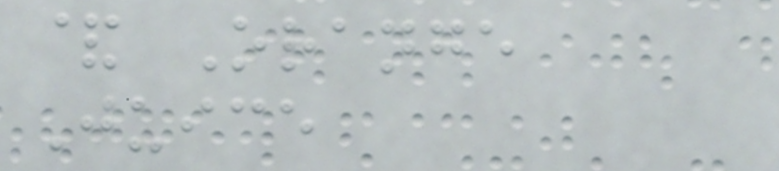& Orange
Juice
